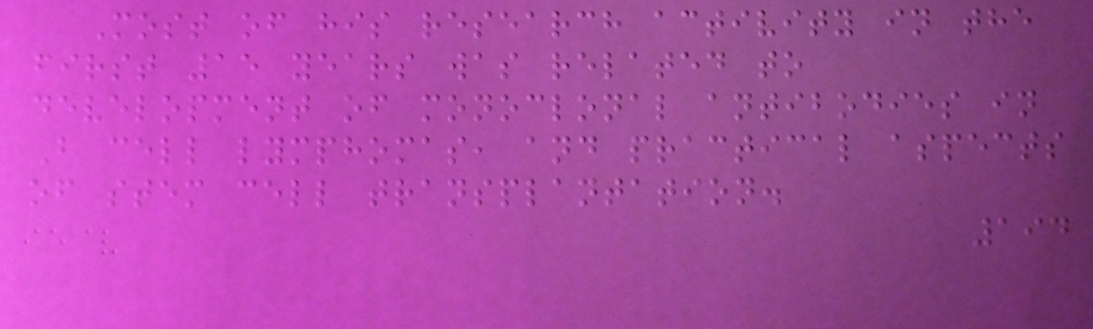Most of his research activity in the
first 15 years was related to
development of monoclonal antibodies in
B cell lymphomas, and practical aspects
of stem cell transplantation.
194
